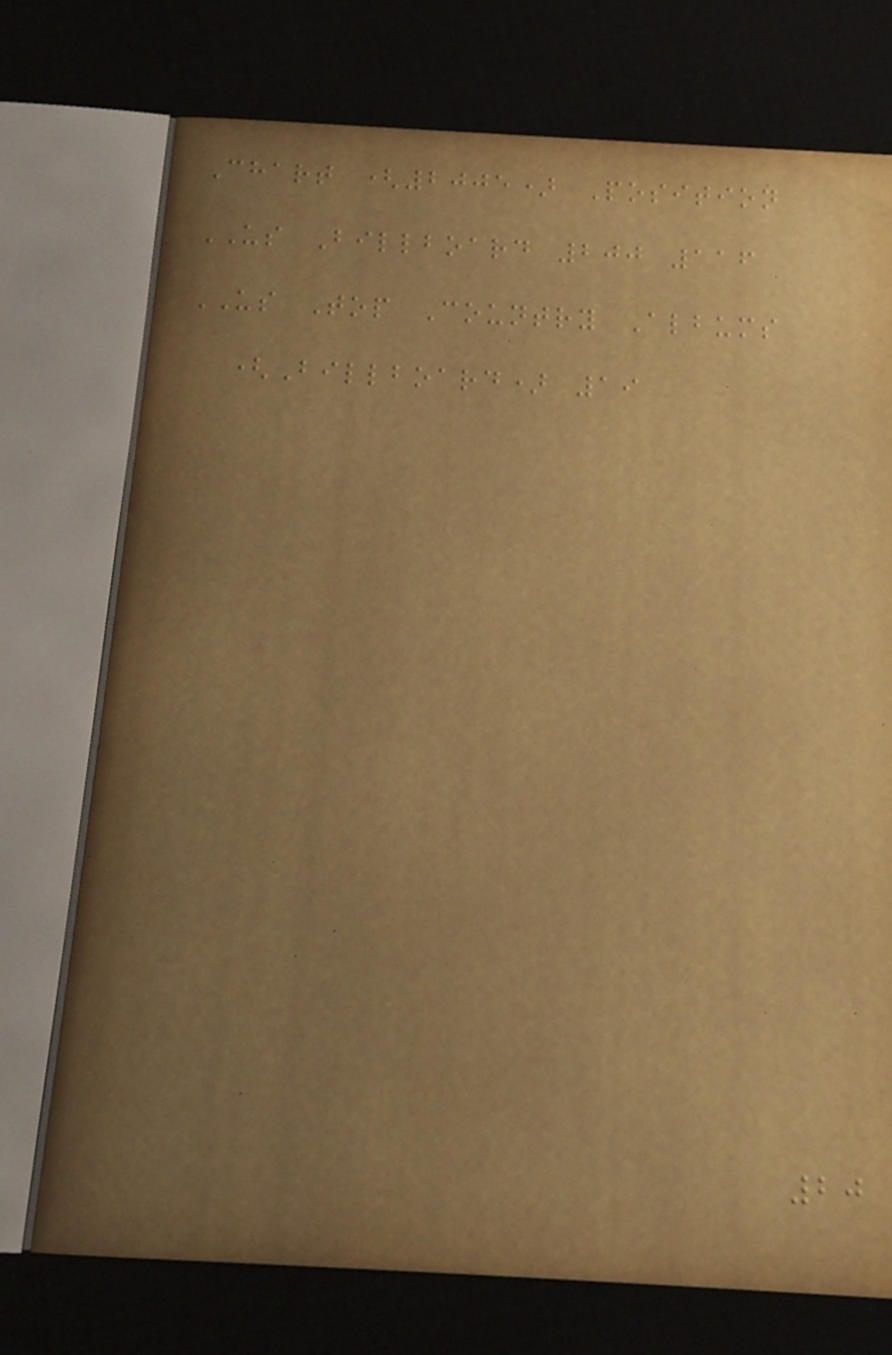Chart (2005) Position
US Billboard 200 116
US Top Country Albums
(Billboard) 19
20
